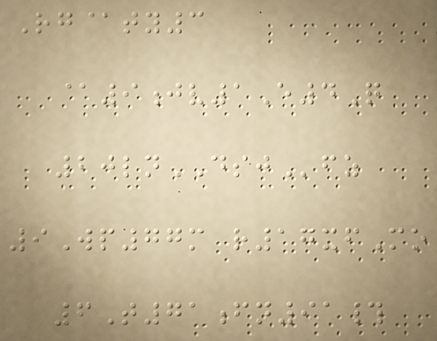Rg@ty3
@9jv1E4Q
20lnDSJfz
9Wp77m r17xfMo
6T71fn91#
